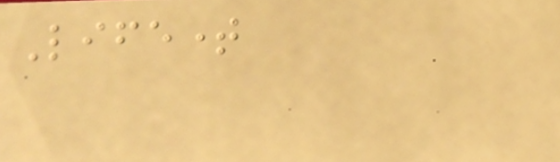Lifetime
